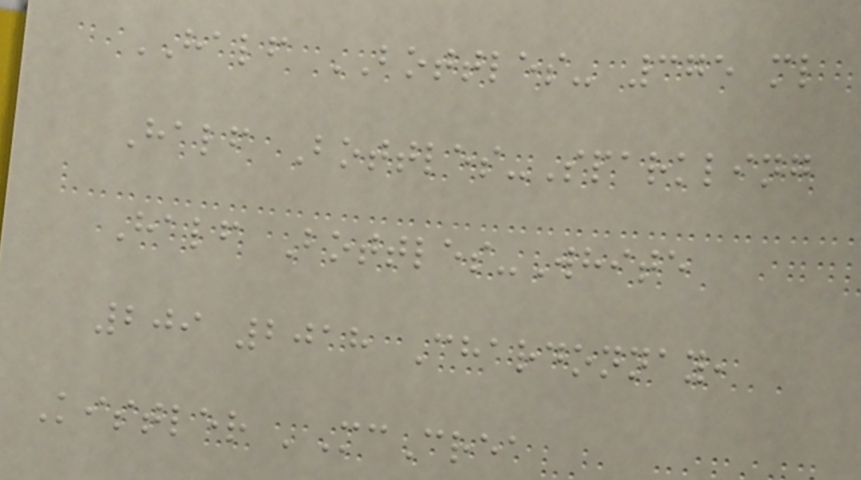HALF BOTTLES- 375 ml
Half Bottles-Sparkling
Half Bottles-White
209 2018 Chardonnay,
Kistler 'McCrea
